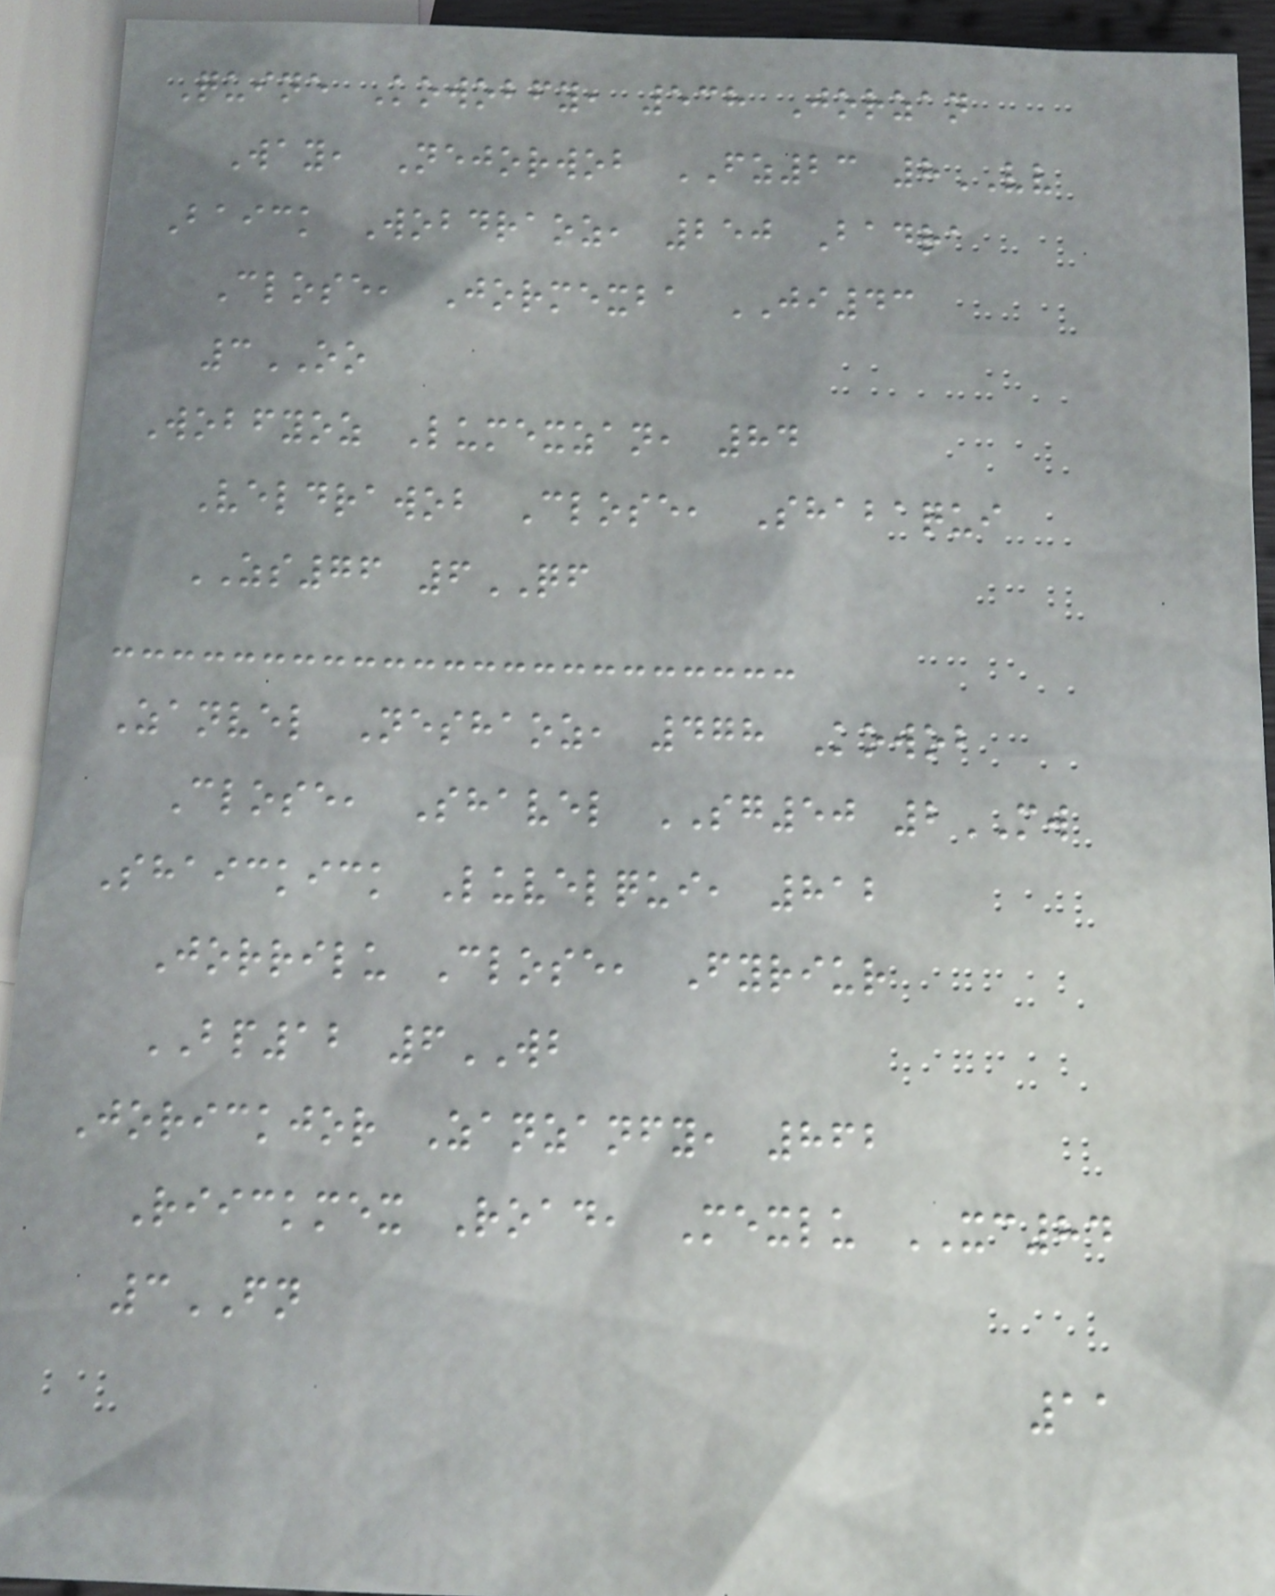Quine Kowobfy, 538 Jorzan
Way, Nejorwob FZ23 8VV
Baick Wobdraoz, 250 Badra
Close, Jormexba JI43
3OO
Wobfyoz Lumexzan, 84
Veldrawob Close, Shabaqui
ZS76 6QF
Zanvel Neshaoz, 478 Kowob
Close, Shavel SG50 2MW
Shaickick Luvelqui, 812
Jorrilu Close, Fyriur
BP12 6WB
Jorickjor Zanzanfy, 862
Riickmex Road, Mexlu XC84
3FN
11
